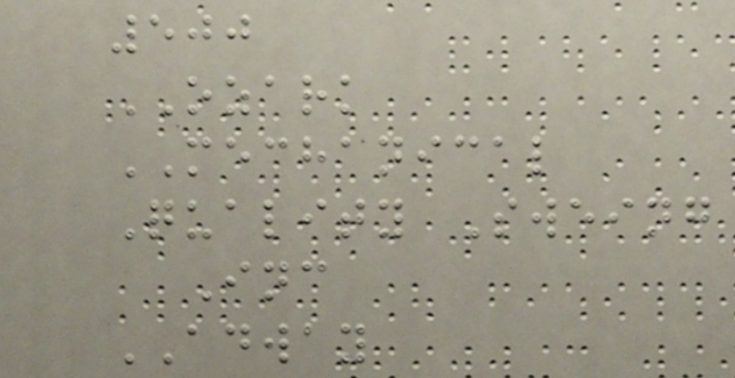500
OZARK
MECHANICAL
Quality Sweing
Inc
ADWAY
